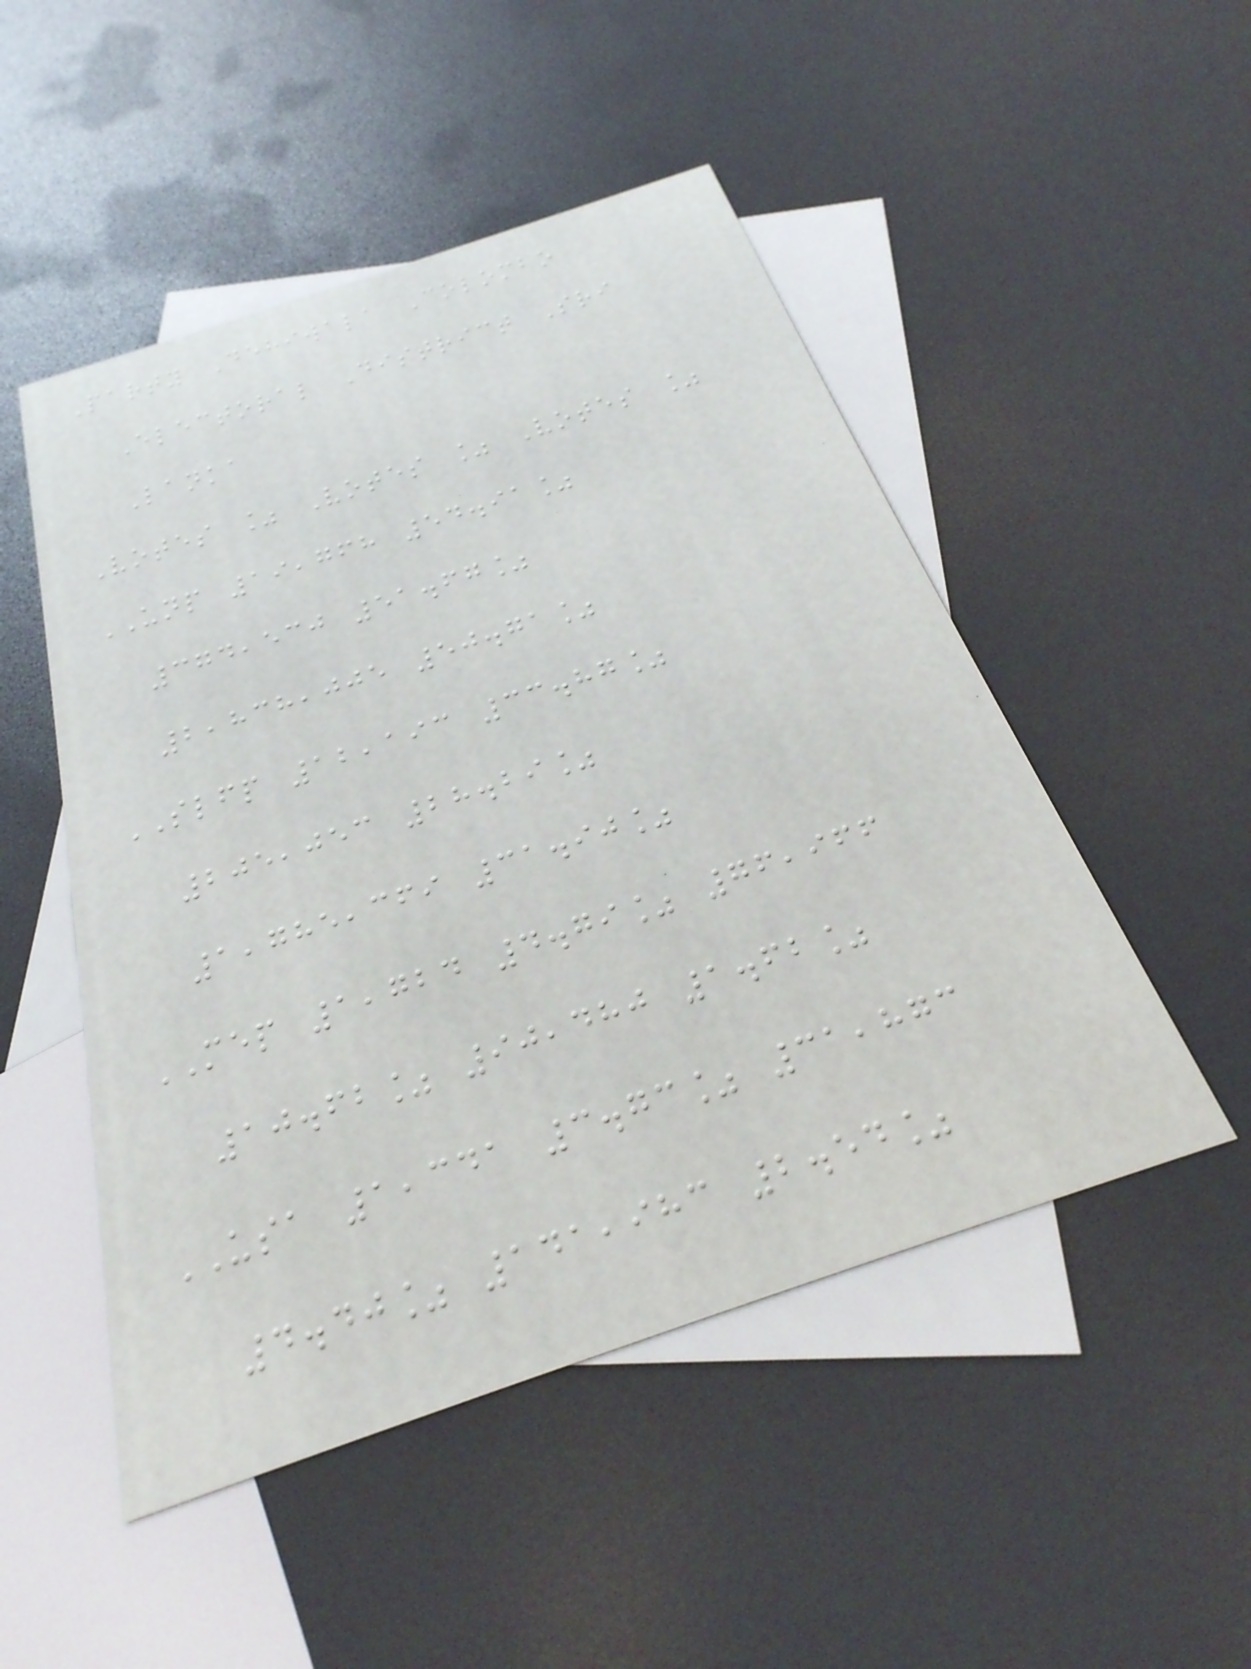Party Dehiwala Colombo
Electoral District Sri
Lanka
Votes % Votes % Votes %
UNP 19,768 54.91%
374,530 51.67%
2,838,005 50.71%
SLFP 12,193 33.87%
205,053 28.29%
1,785,369 31.90%
MEP 1,724 4.79% 76,966
10.62% 90,480 1.62%
USA 1,341 3.73% 31,873
4.40% 141,983 2.54%
